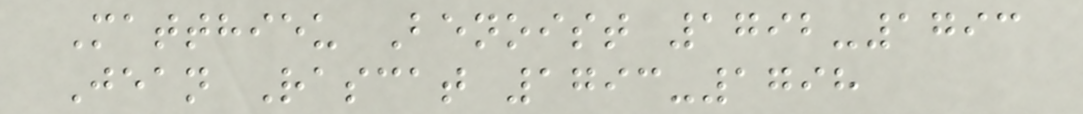Matthieu Benoist 1792-1793
Jean Rascat 1793-1798
